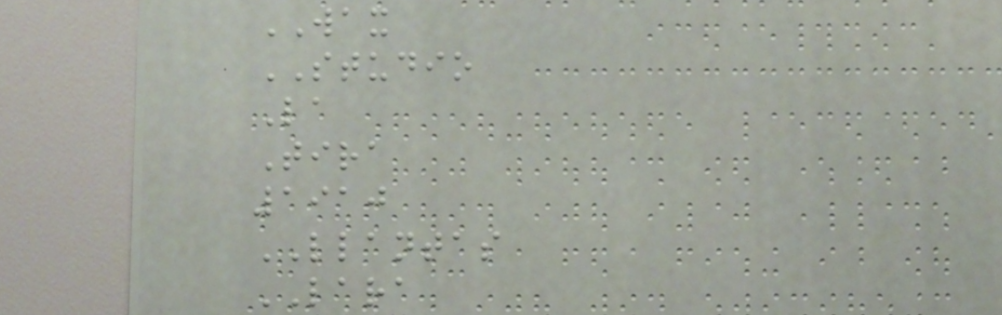WAX
STUDIO
La
Tira
1910
LLANTAS
LARA
